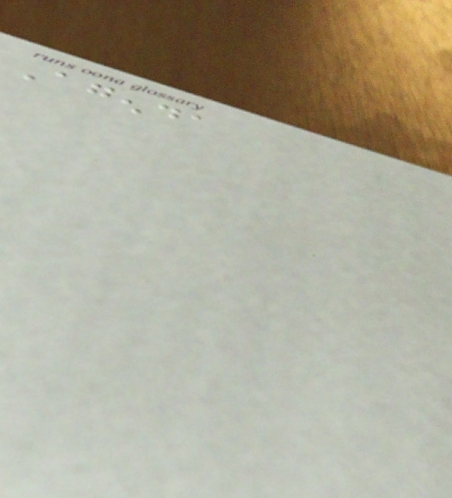Agenda
